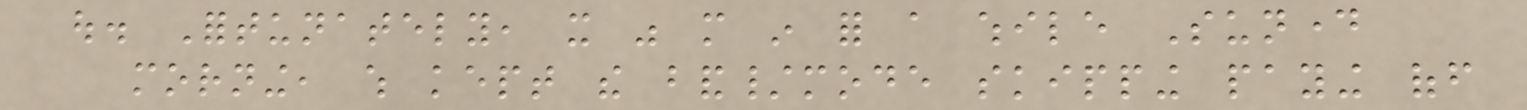out. Fortunately, it was more in for a while Sunday
morning, which kept the band/mode skipping paying off
